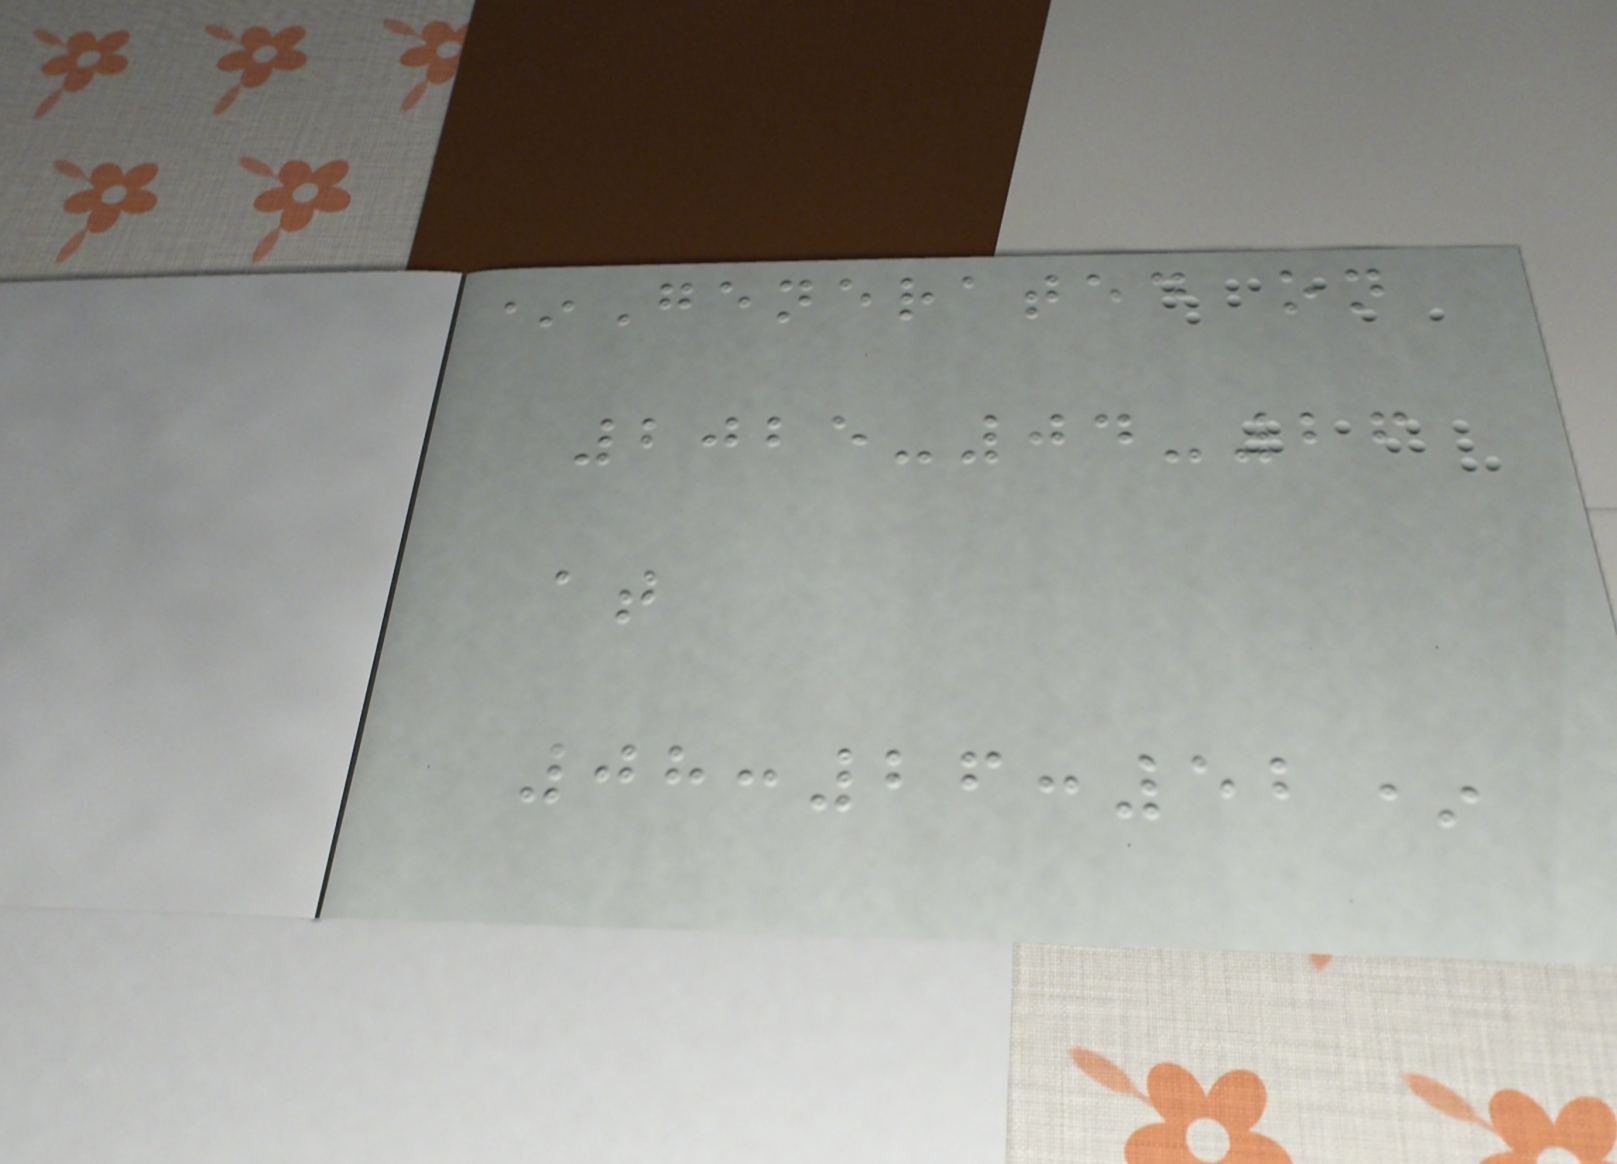*Generated on
2025-04-26
at
08:26:52*
